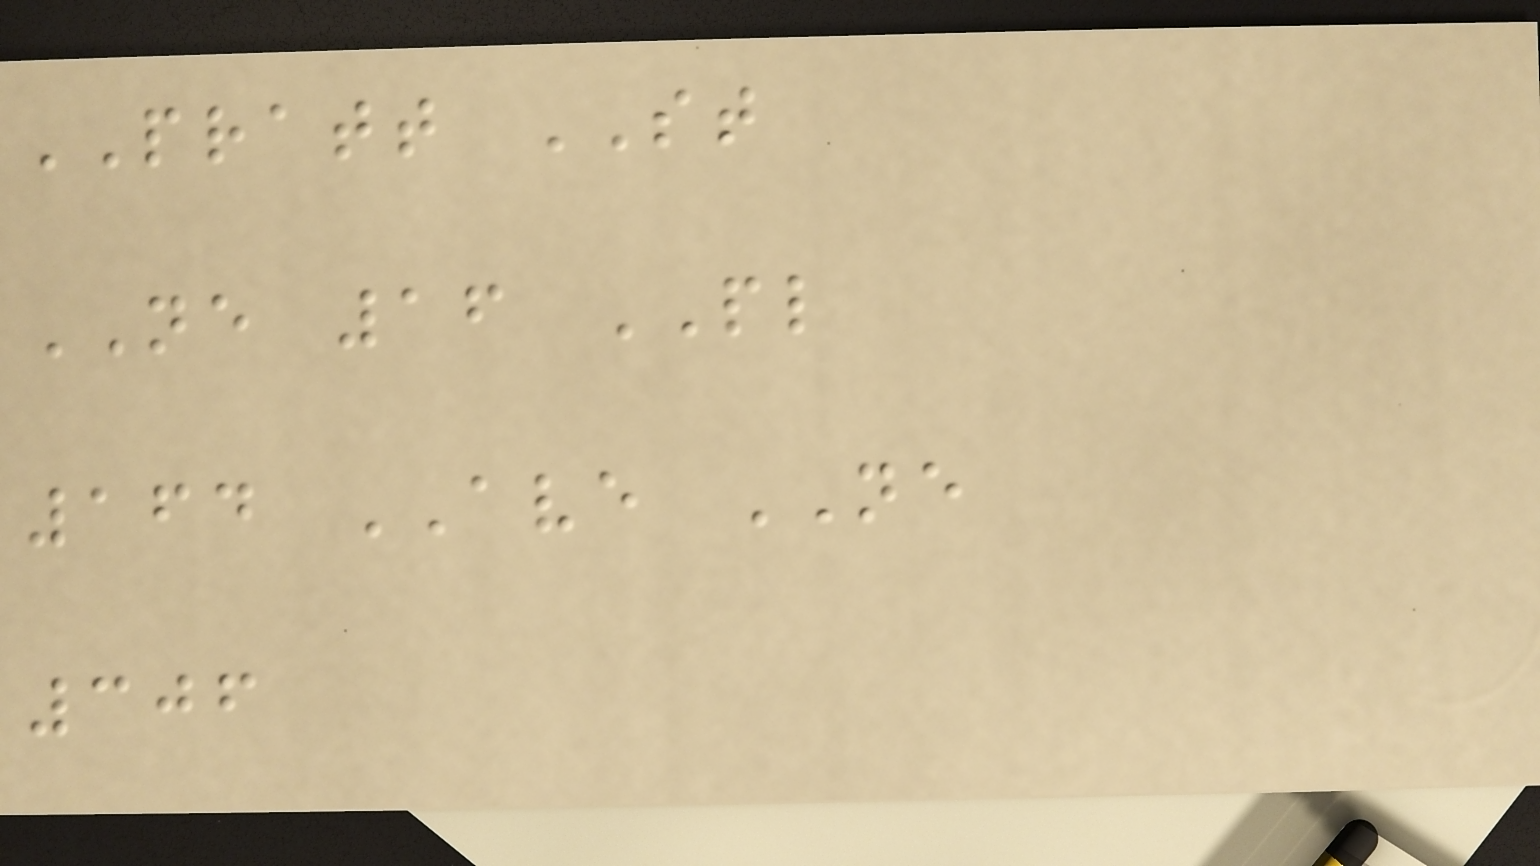PRATT ST
NE 16 PL
164 AVE NE
306
